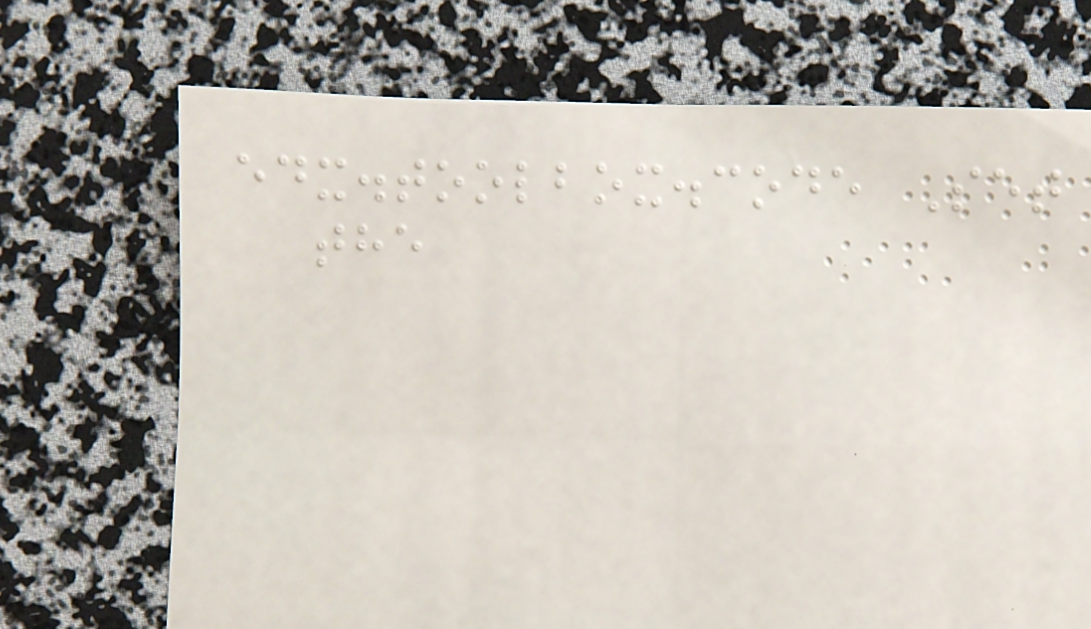edx.toolbox.code Set
the
